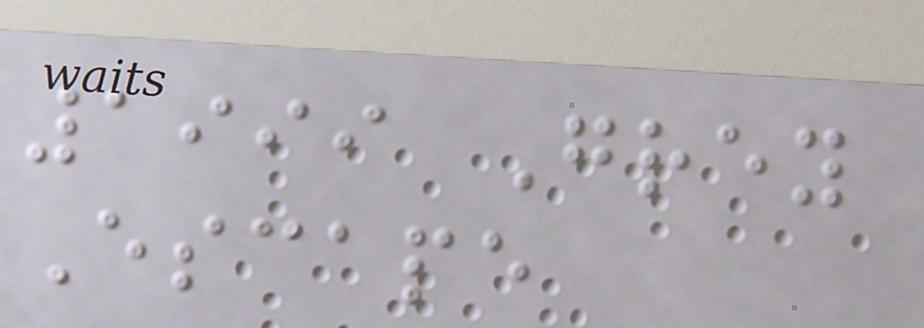1999 Grey
Escape
